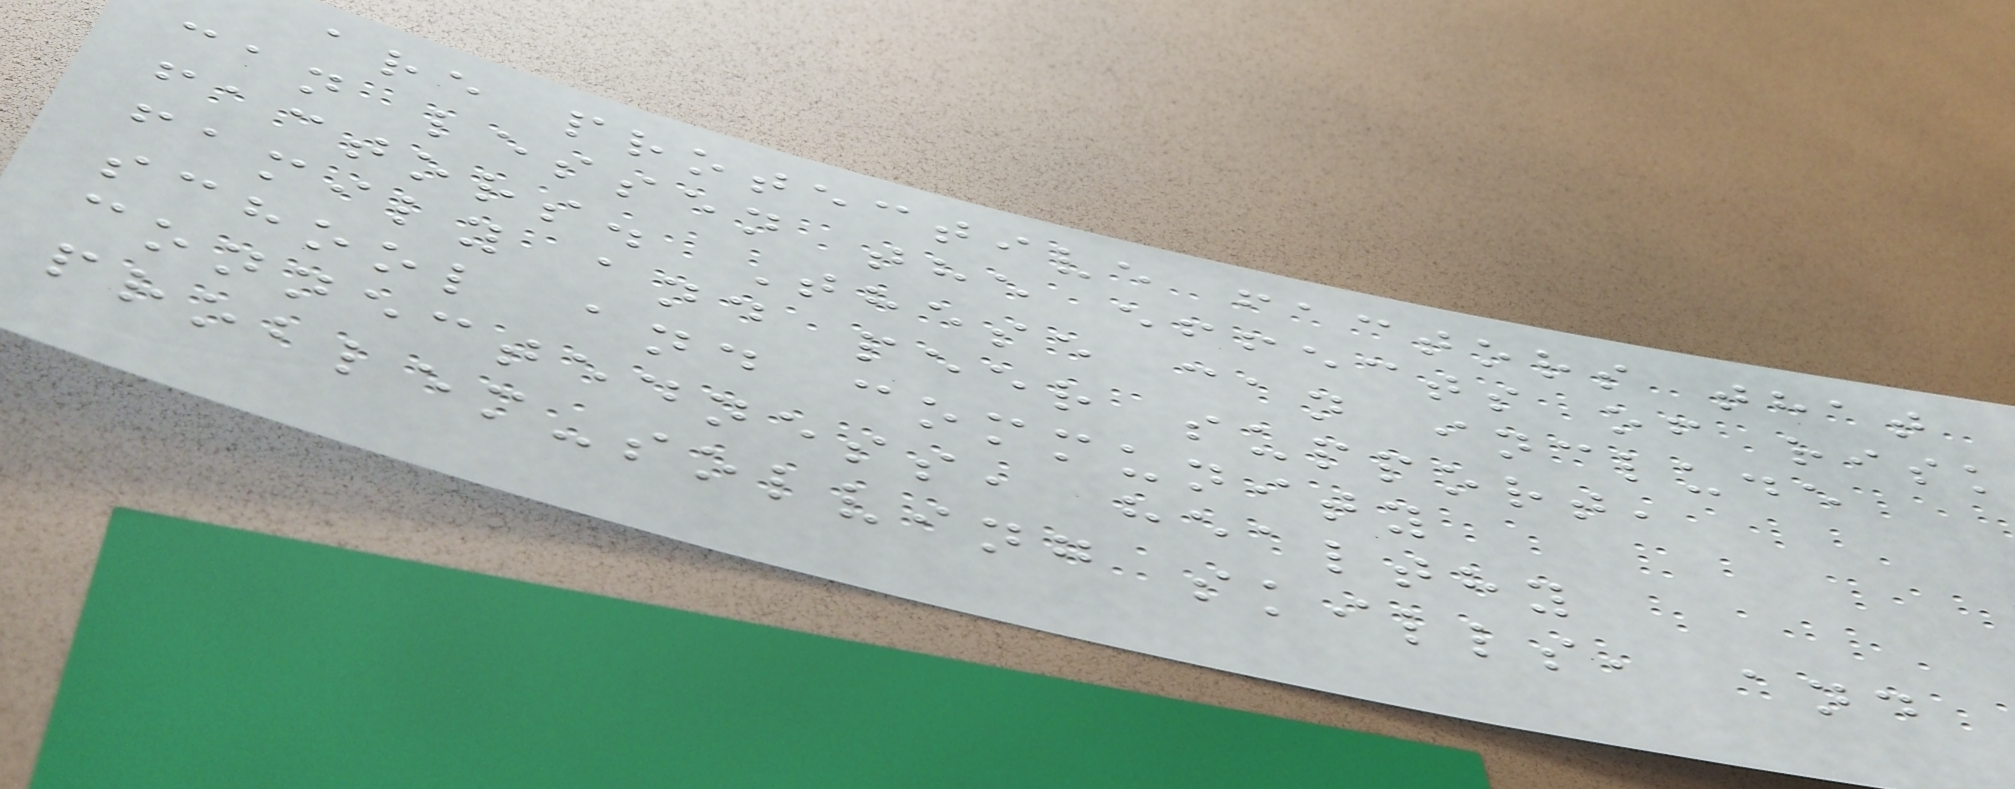are protective factors that
can lessen the effects of risk
factors. These can include
family and peer support,
school and community
connectedness, healthy
problem-solving skills, and
